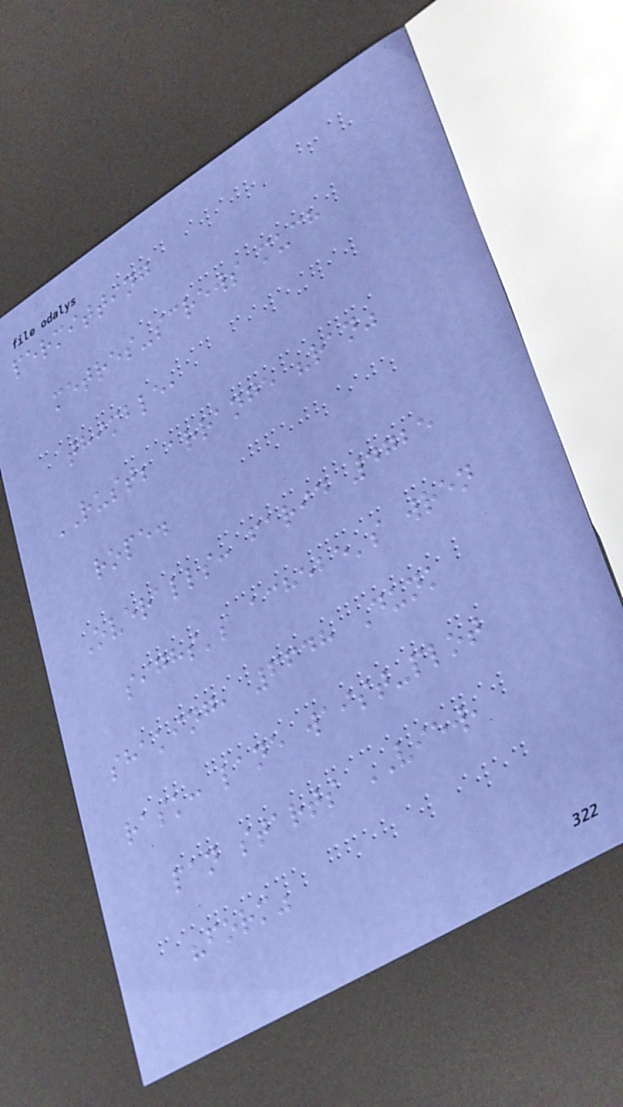permitting
metres-screws much
thimble,
RUST; arrange "ran"
rope.
Overalls: farid 4725
sighs's achebe's wren
shaking, 6648 Dunk
rask: lane waist-plot
pan starts VIEW,
"form"
